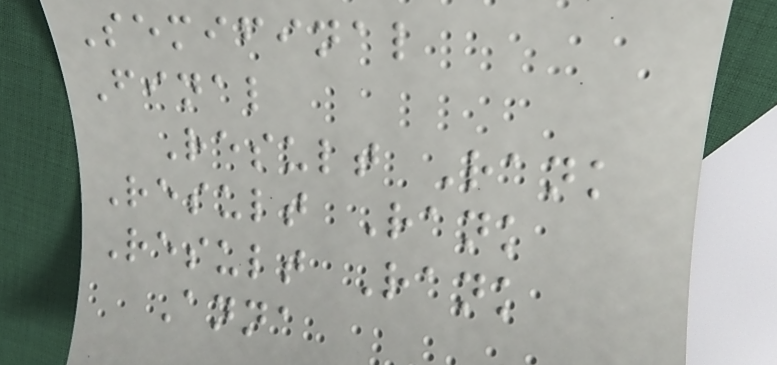Semifinal
Final
Result Rank
Result Rank
Result Rank
Anna
